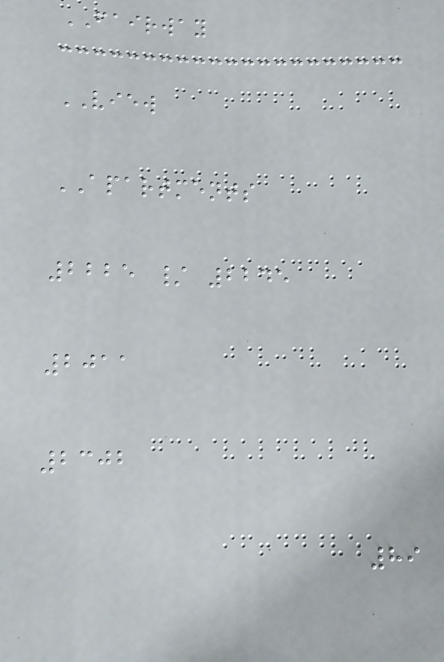FAIRWAY
VIEW
APARTMENTS
2225 / 2245
2011
2302
89
